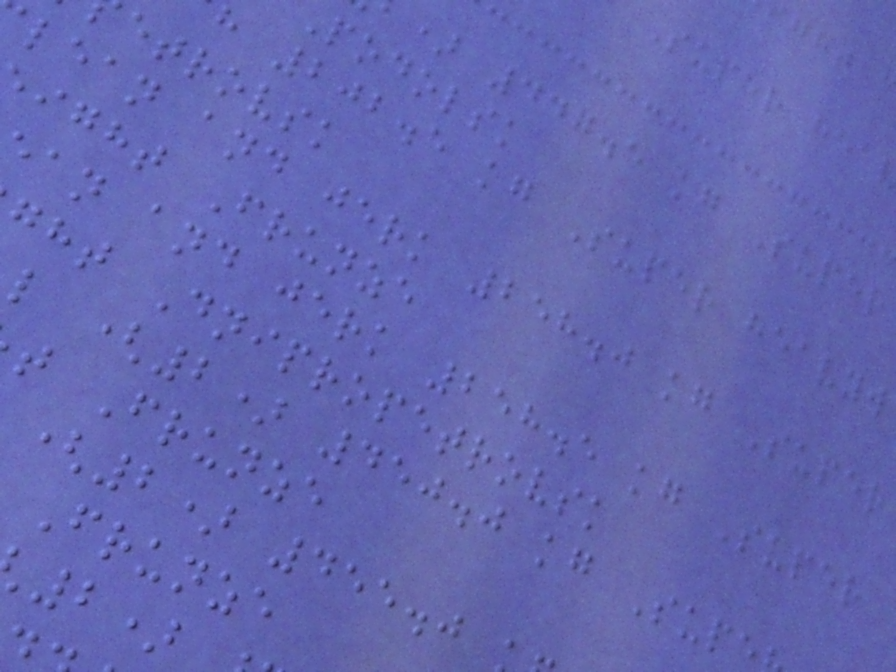) 447.5 kg Super
podolsk
h 202.5 kg Super heavyw
etrovsk
lean and jerk 258.0 kg Super
ight Frunze
an and jerk 258.5 kg Super
ght Dnipropetrovsk
l (2) 450.0 kg Supe
t Frunze
(2) 455.0
Frunze
